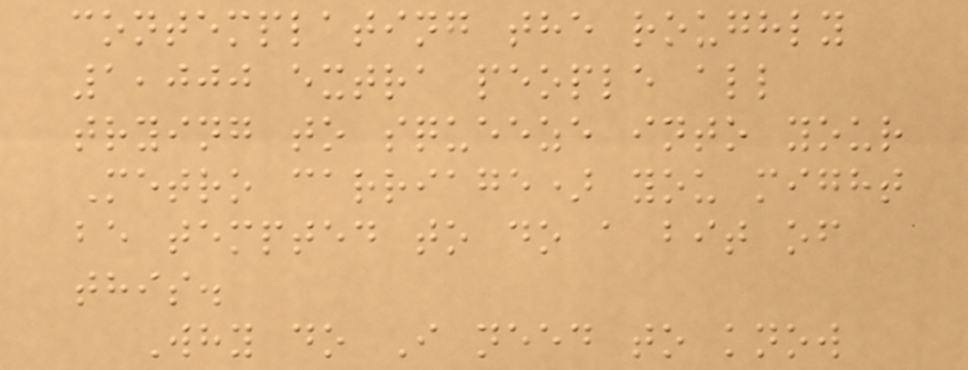contemplating the roughly
1,000 extra people all
trying to squeeze into your
Metro carriage) you might
be tempted to do a bit of
this.
Why do I need to know
